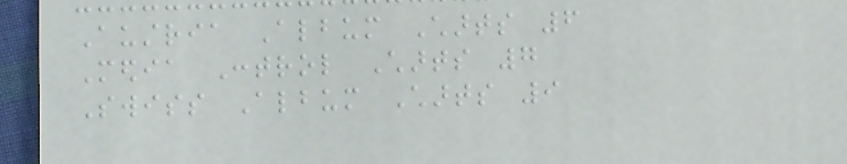Austria Album Charts 6
Media Control Charts 7
Swiss Album Charts 9
